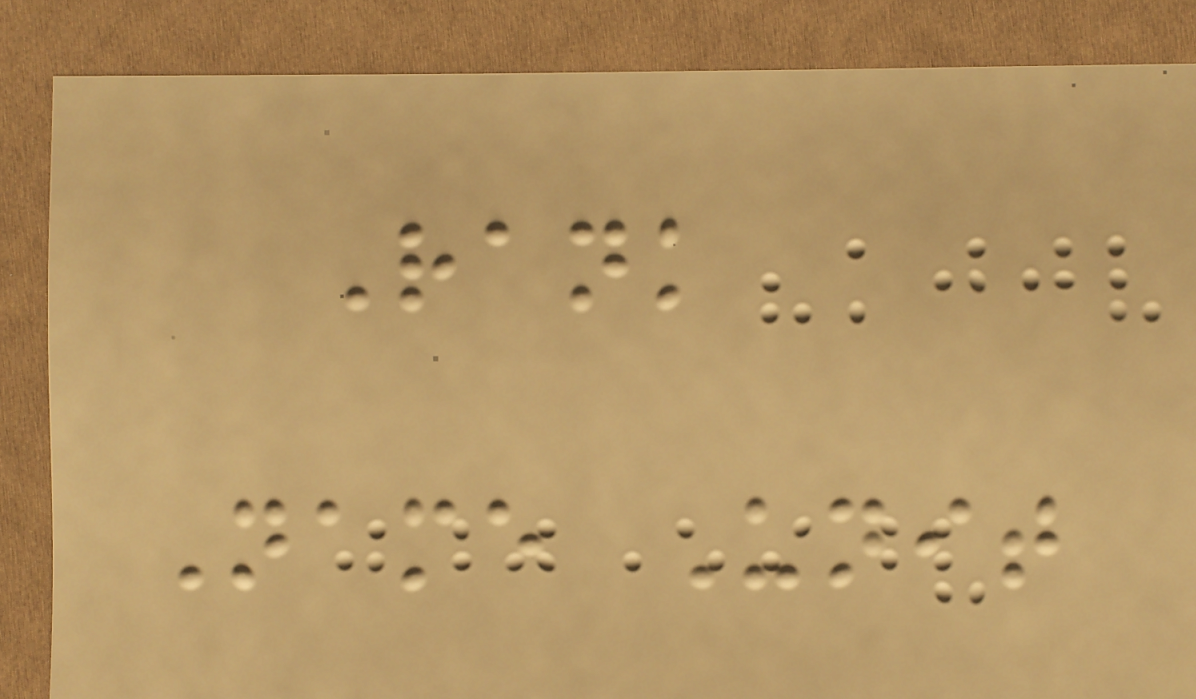Rank
Name Unit
